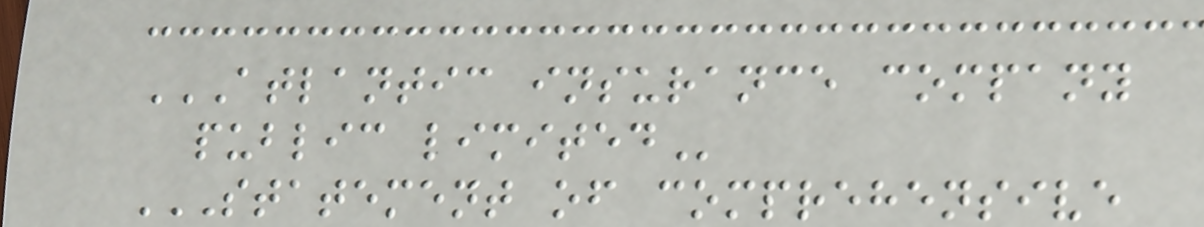ATLANTIC INSURANCE COMPANY
PUBLIC LIMITED
STATEMENT OF COMPREHENSIVE
